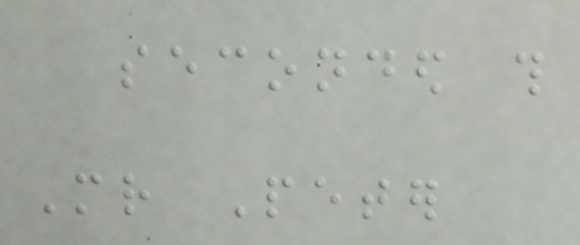seconded this
Mr Peter
